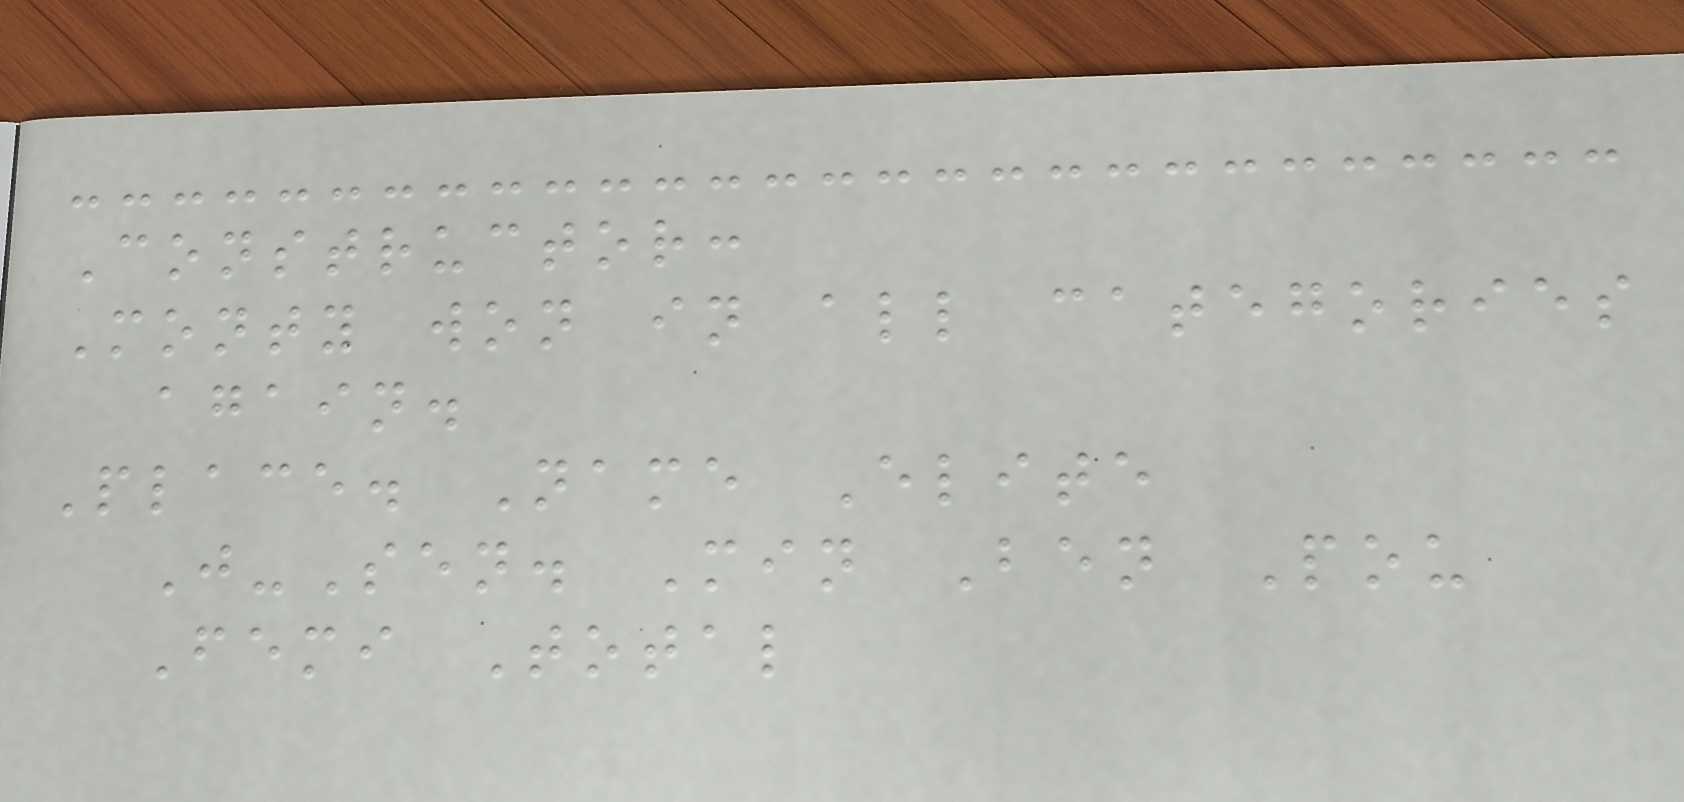Constructor:
Monty won in all categories
again.
Place. Name Elite
J-Sen. Min Ben Pou
Femi Total
